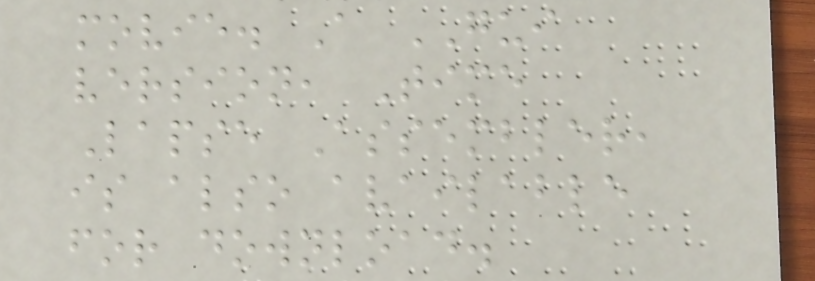movie. A GUI
version, Time
Lapse Assembler,
is also available
for download.
